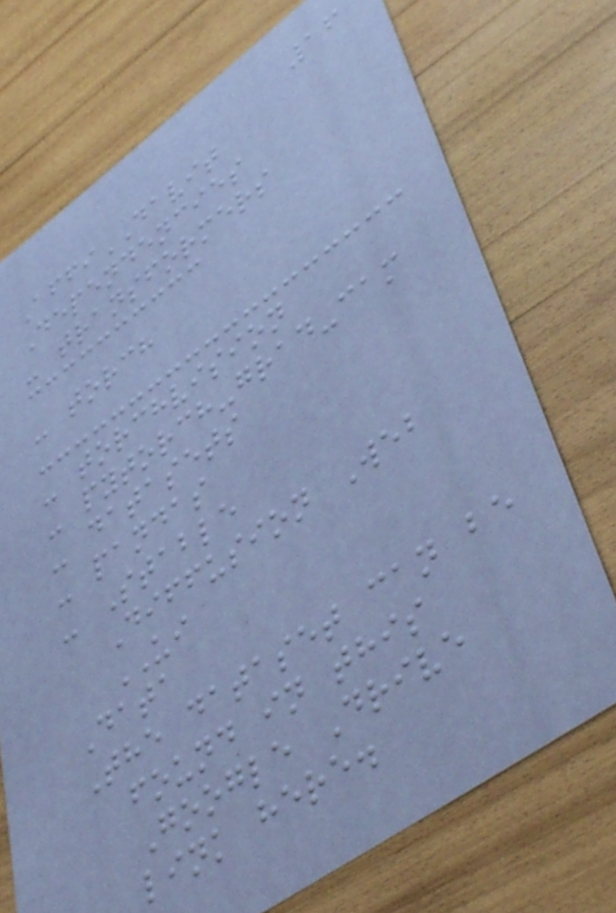16
AffiDAVIT
Dependencies
- transformers
- torch
- torchvision
- pytorch-grad-cam
- datasets
- pandas
- Stable
Diffusion Web
UI
Data
The dataset can be
found in this
Google Drive
link here.
